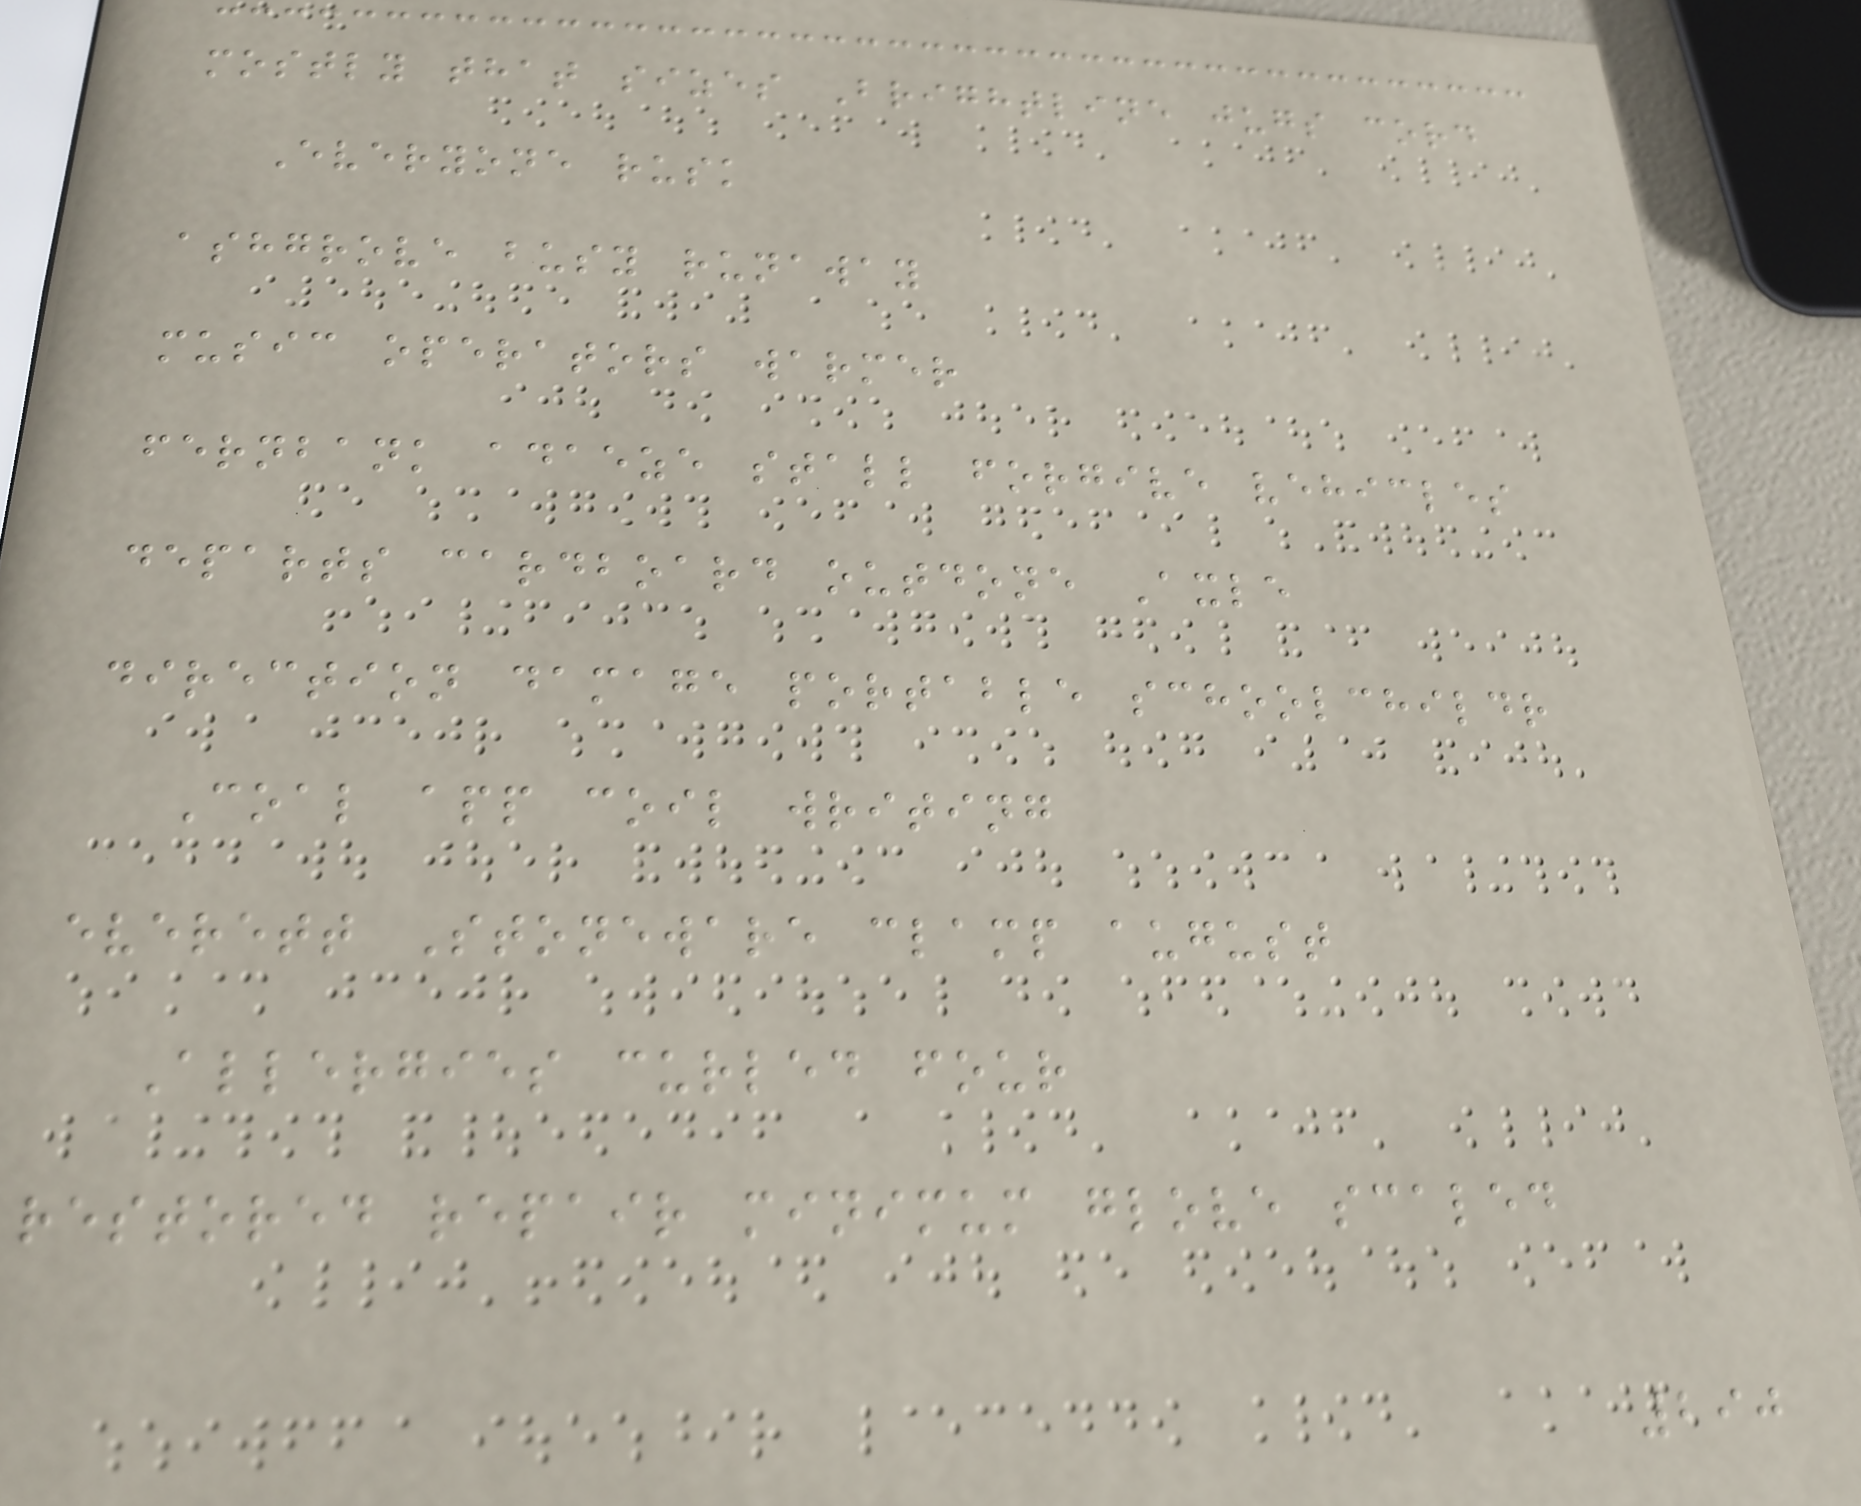mostly that sizes Brightline jugs cord
Everyone rusk
ashgrove busy runaway
music operators warmer
fernbank adaeze stall forgive vehicles
departs cardboard outdone Axle
direction damage portable schoolchildr
Coal app coil writing
everett Stoneware clamp august
Allergies curled four
restored repair minimum glove scaled
290
